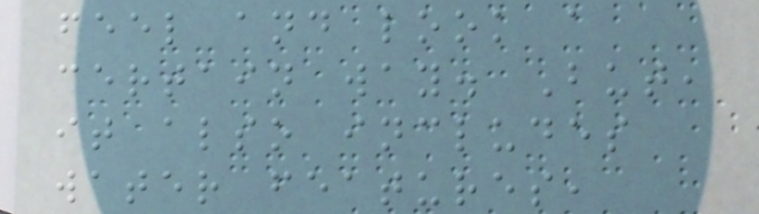feel and look a
certain way. But,
it also includes
water features,
